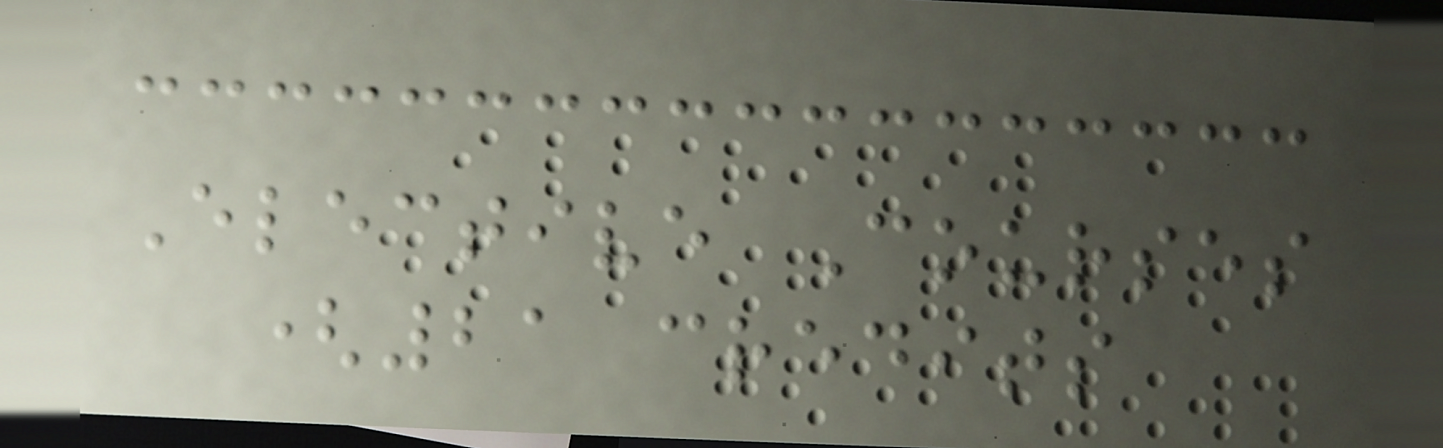Elective Courses
(21 credits
